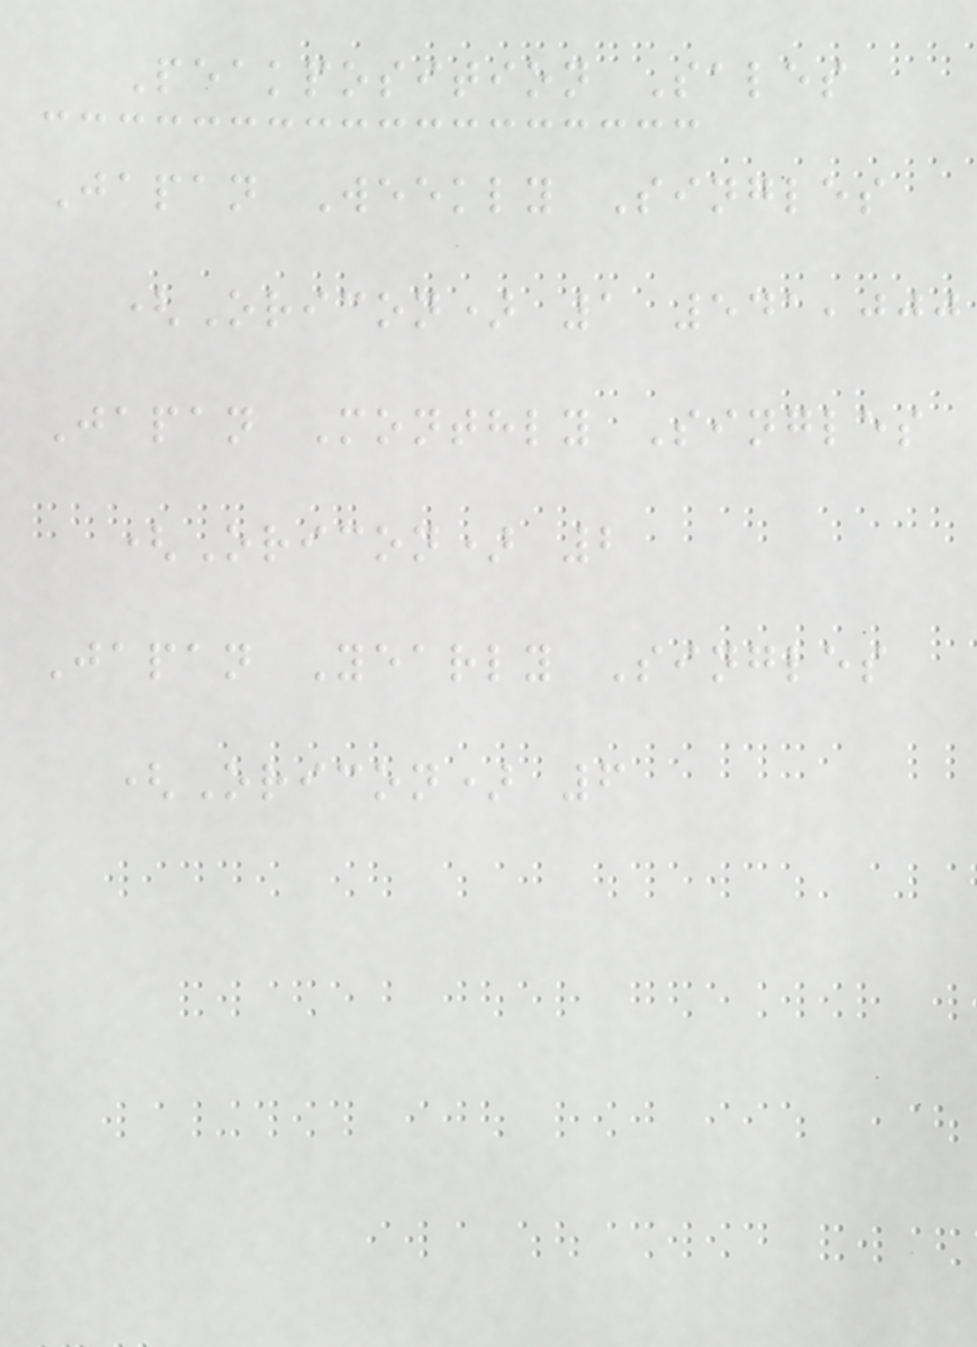Peakposition Sales
Japan Weekly Singles
(Oricon) 1 541,000
Japan Monthly Singles
(Oricon) 2
Japan Yearly Singles
(Oricon) 6
